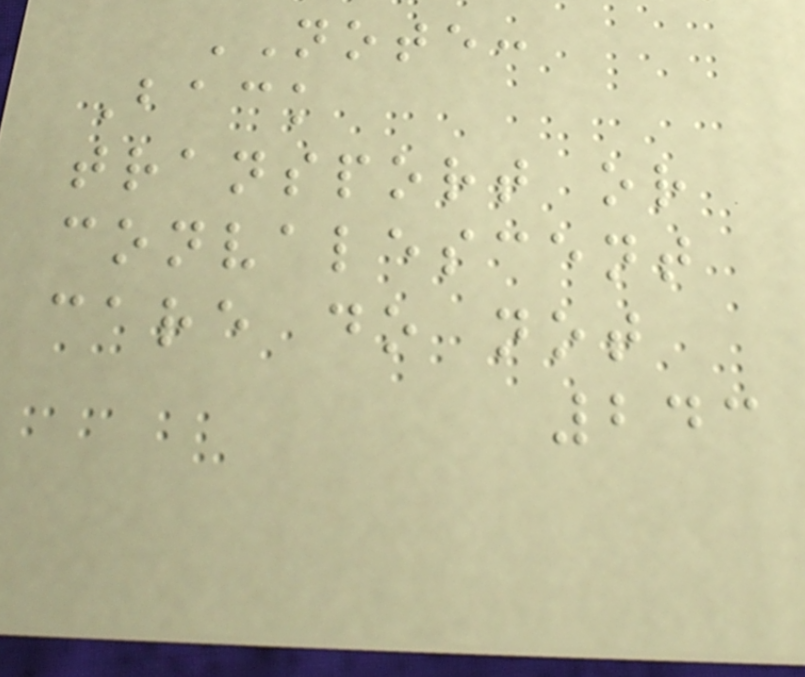NOTE:
Back
transport or
convalescent
care do not
243
